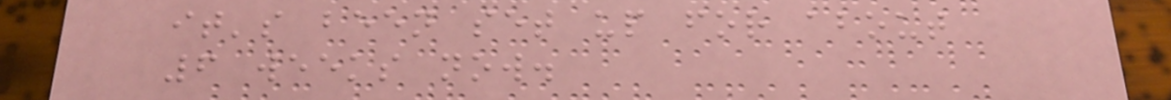it's been set up for about
6 weeks now.
